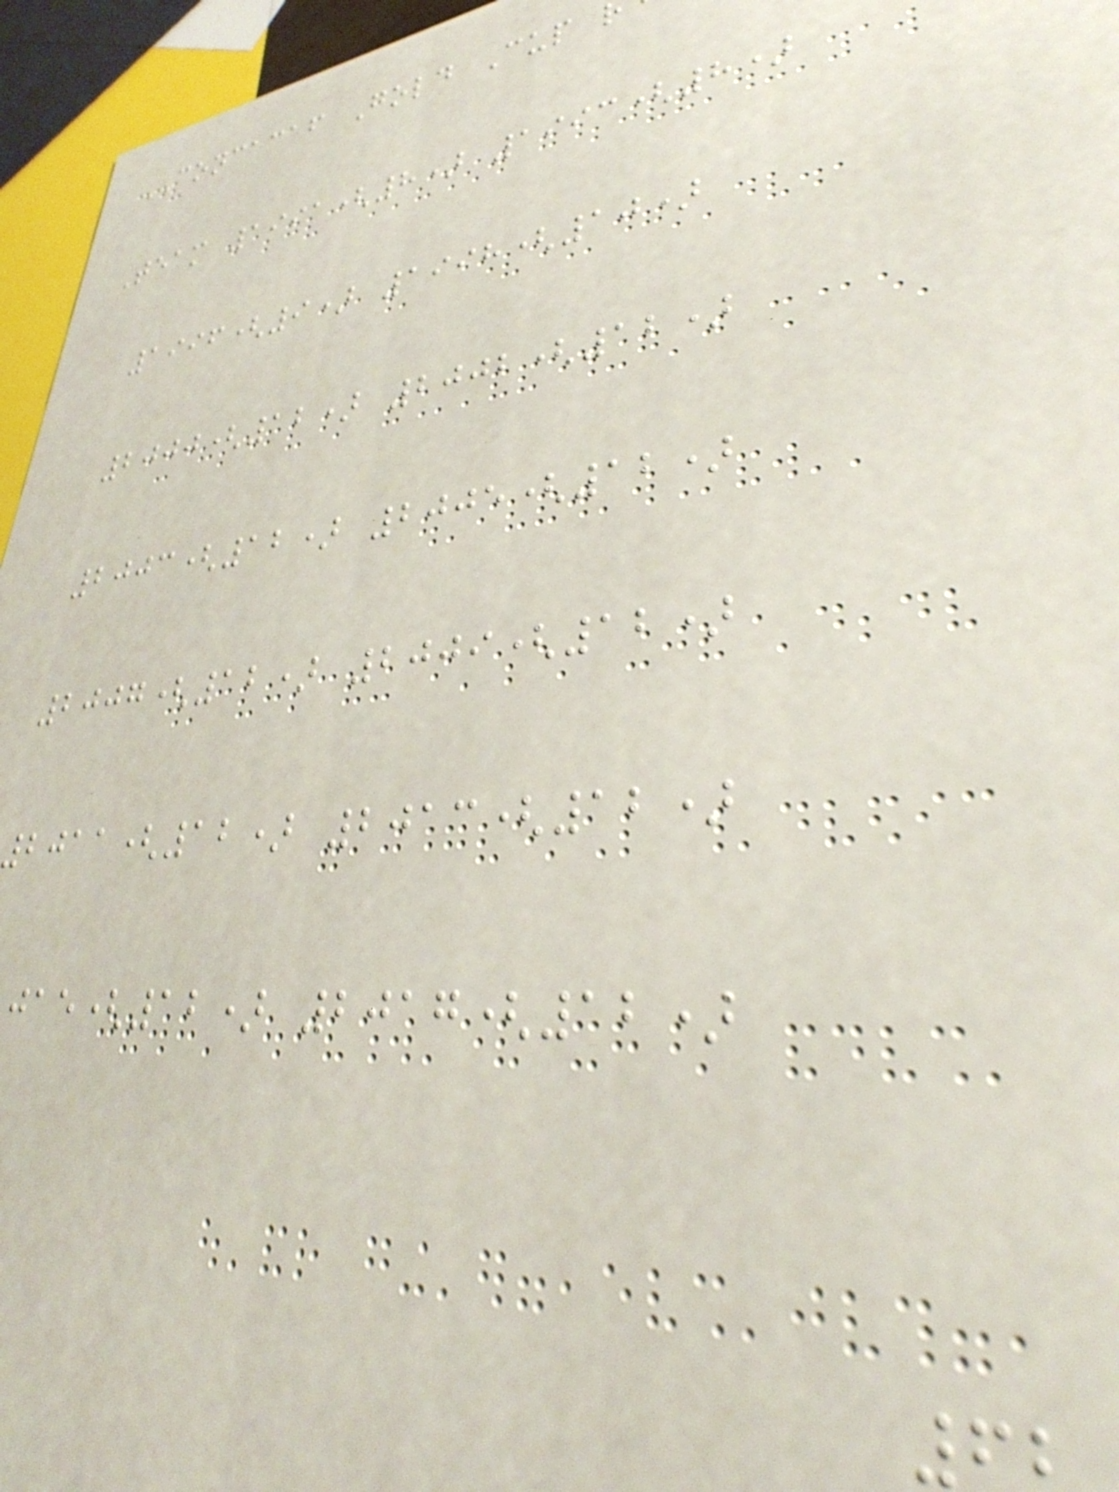CONCACAF Gold Cup
Team 1991(8) 1993(8)
1996(9) 1998(10)
2000(12) 2002(12)
2003(12) 2005(12)
2007(12) 2009(12)
2011(12) 2013(12)
(12) 2017(12)
